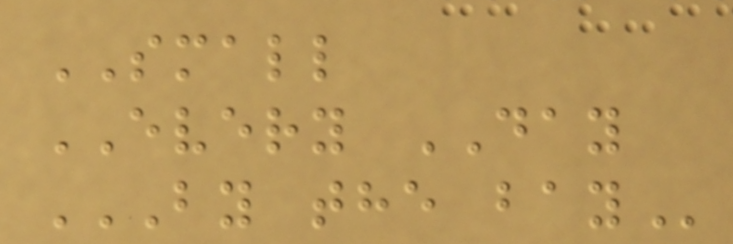SMALL
EVERY DAY
BY THE BAY
